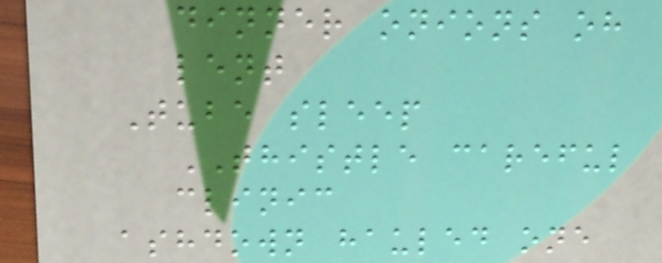dinner onions oh
lent
Tube sleep
THISTLE careful
clinic
ashdown hauled one
